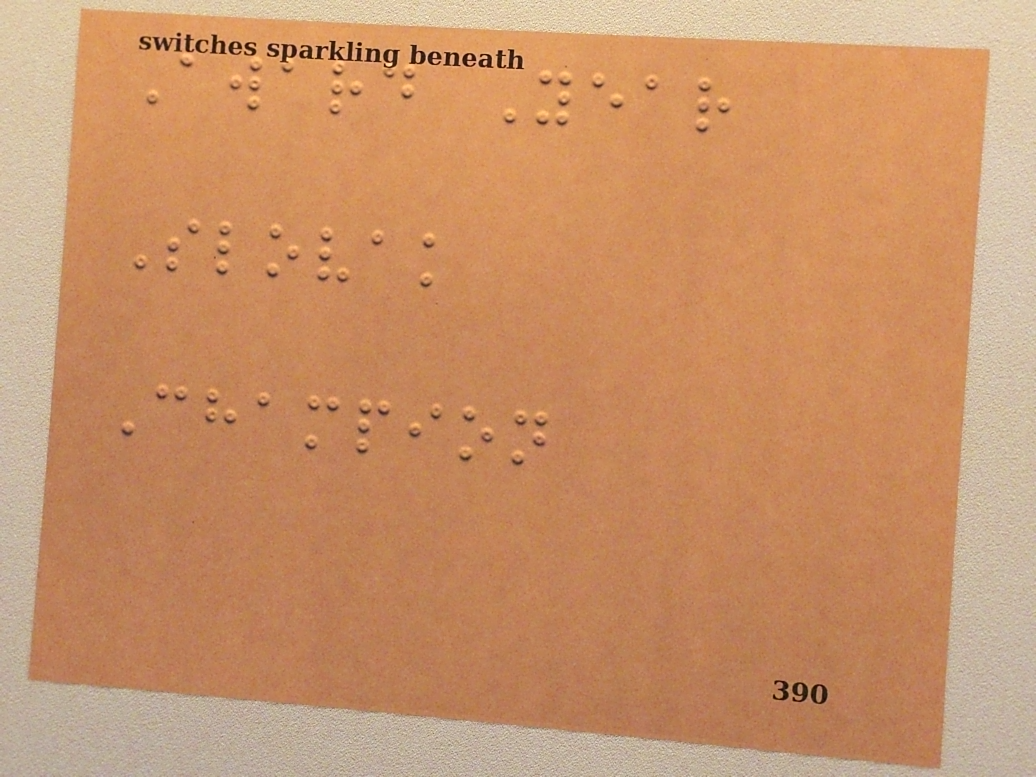Award Year
Slovak
Champion
